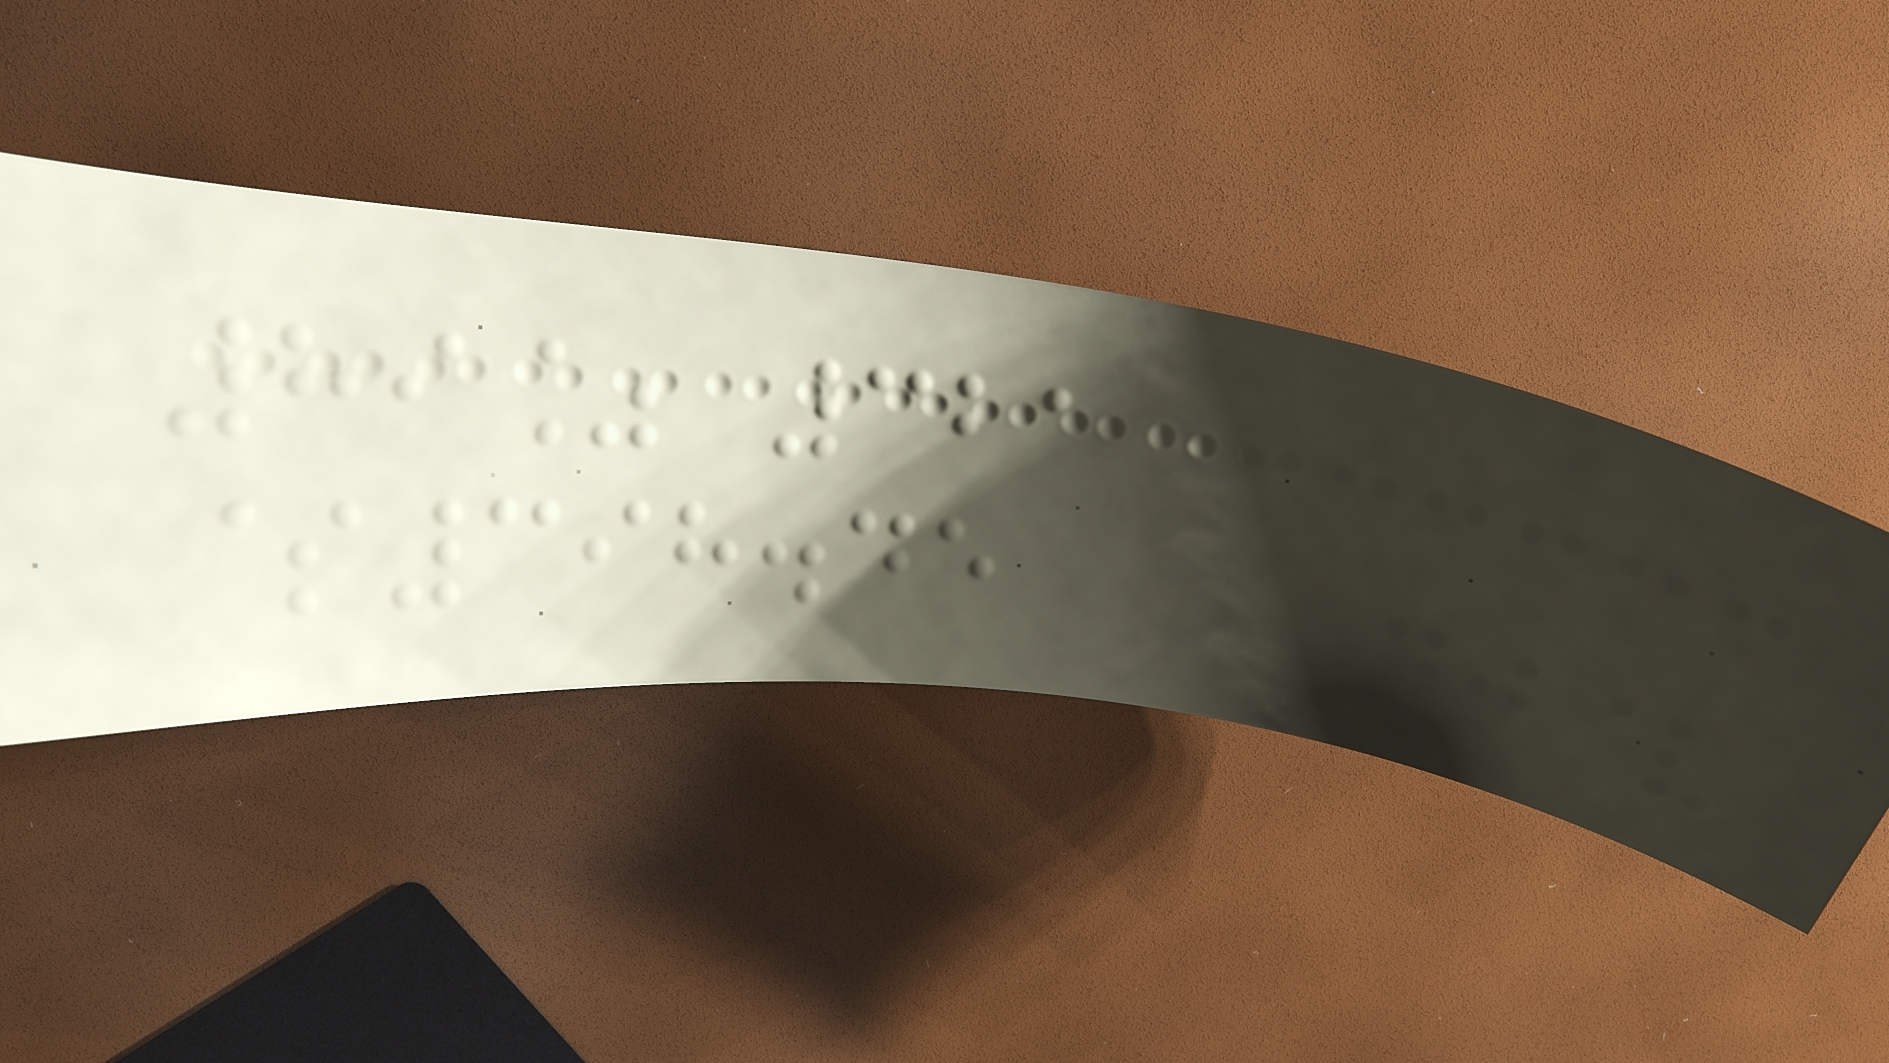89% 321
$398.45
